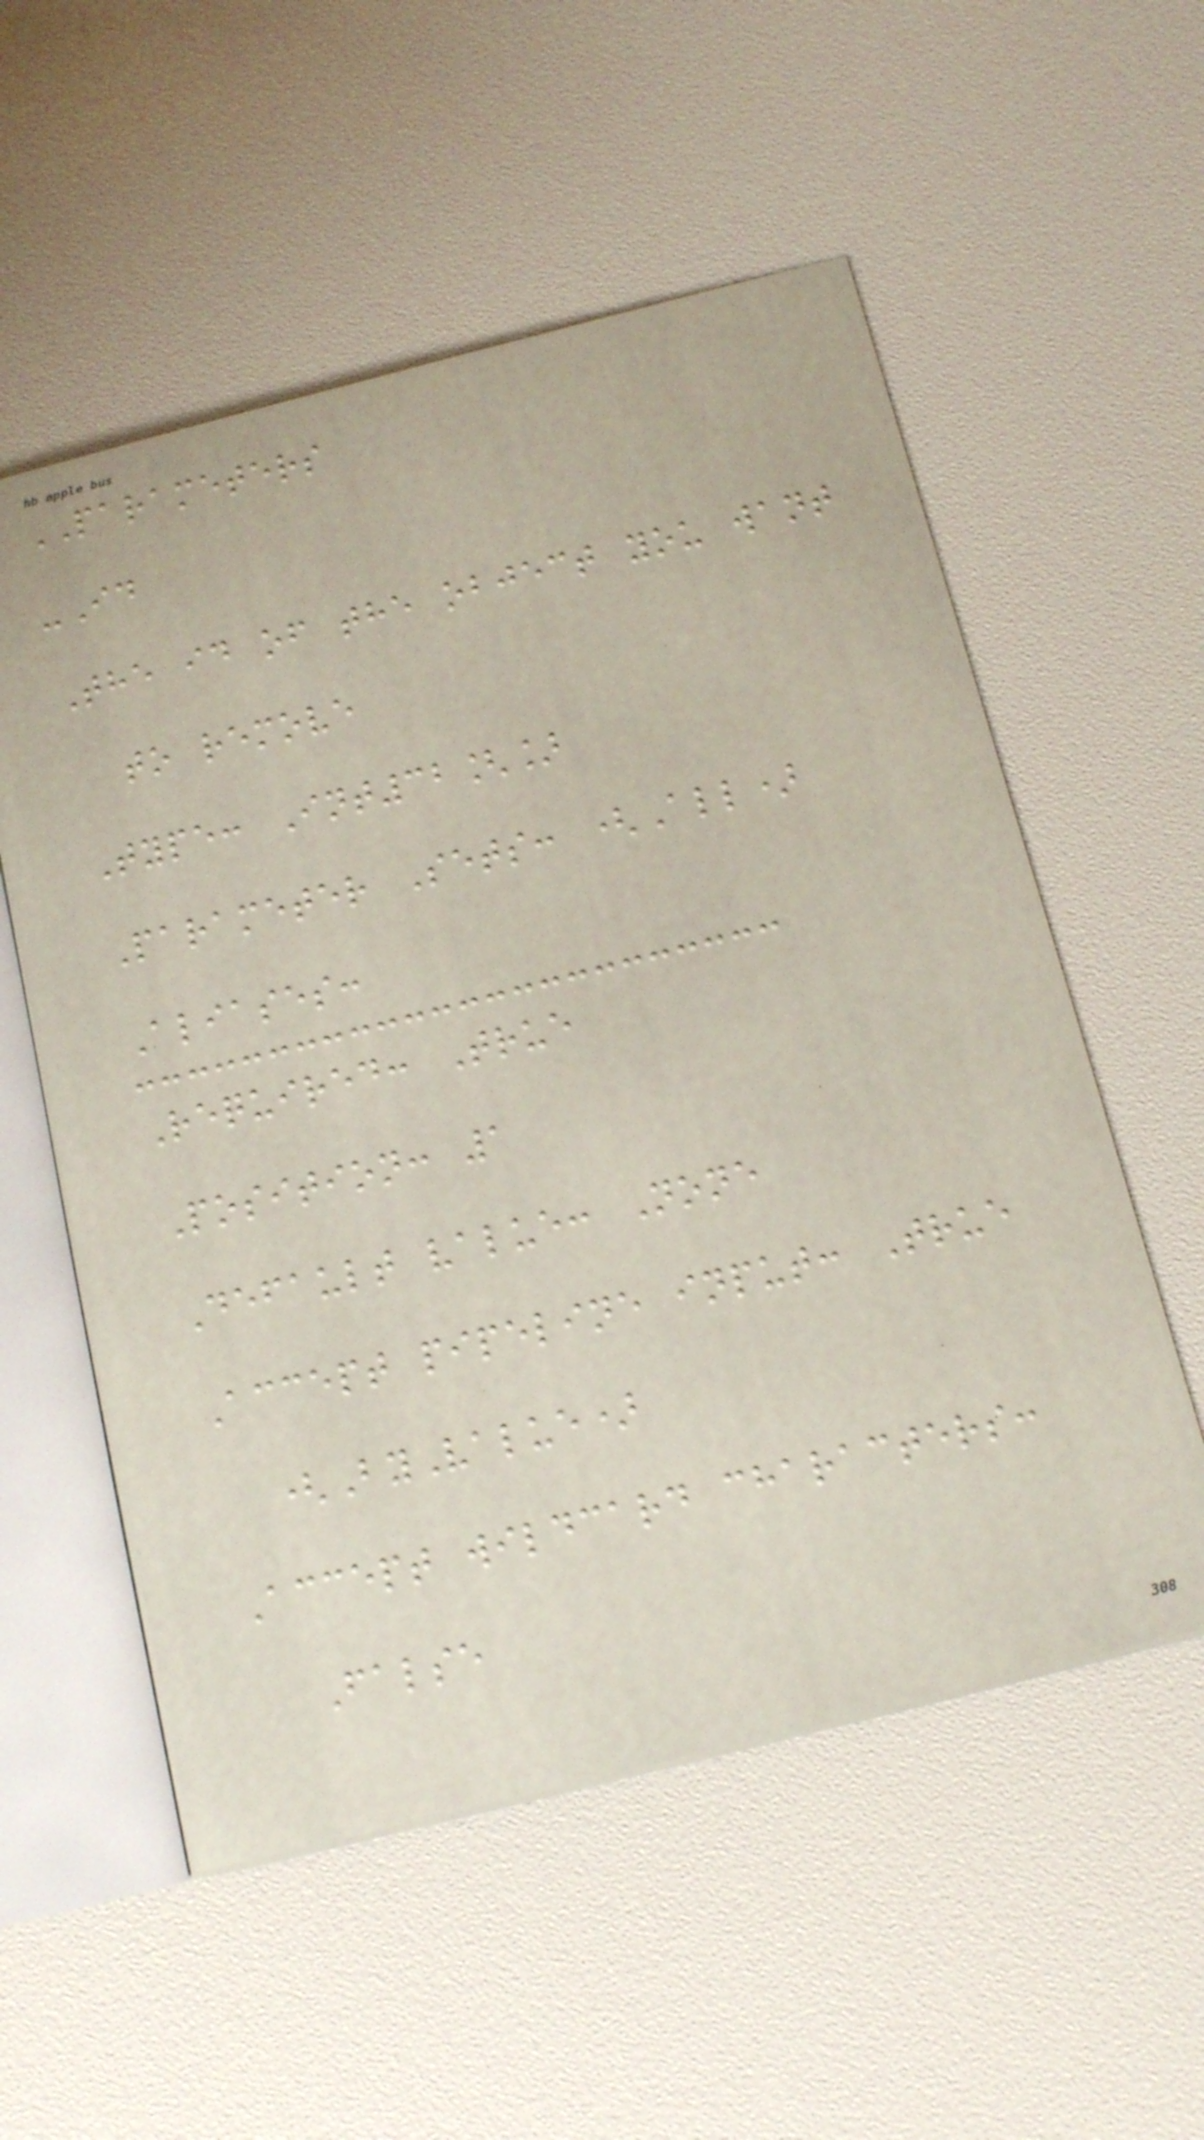PARAMETERS
-Id
The id of the object you want
to remove
Type: Int32[]
Parameter Sets: (All)
Aliases:
Required: True
Position: 1
Default value: None
Accept pipeline input: True
(ByValue)
Accept wildcard characters:
False
